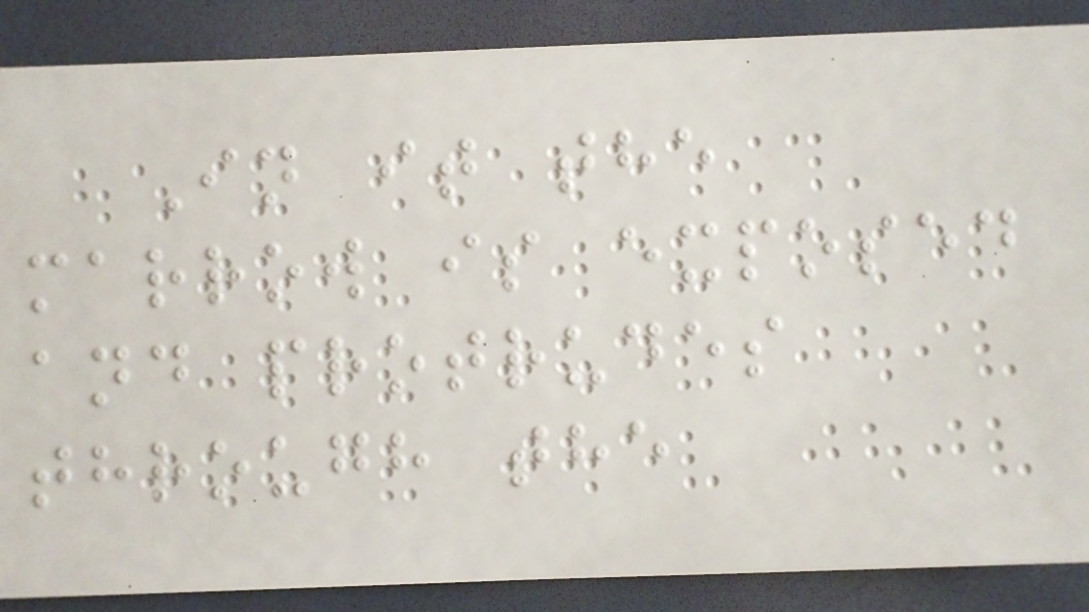In it the
marrow is exposed
and protrudes
through the
